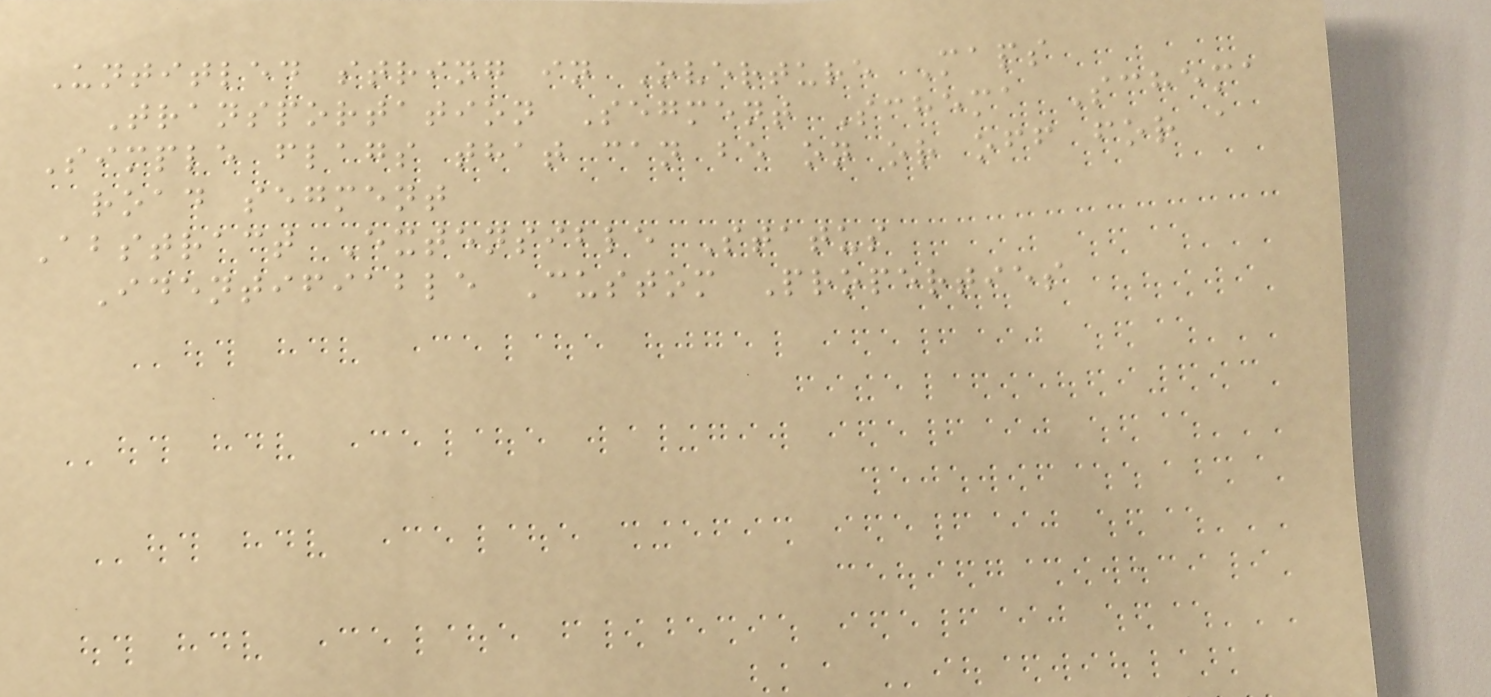Untitled string in Overture Maps
Transportation Segment Schema Schema
Simple flags that can be on or off for a
road segment
Abstract Extensible Status
Identifiable Custom Properties
